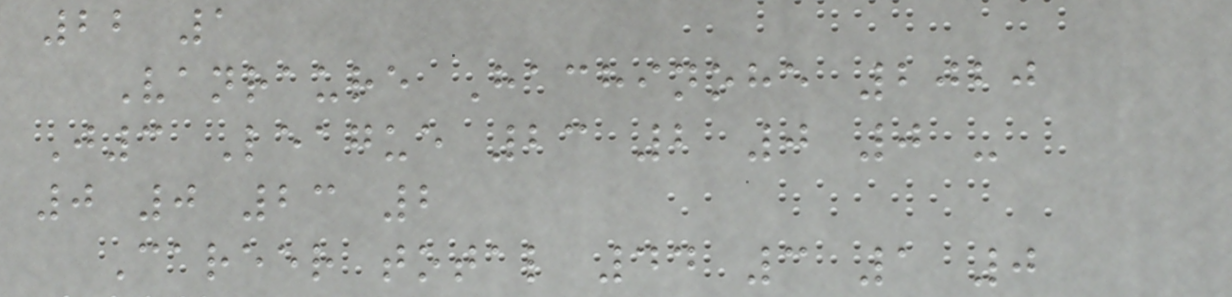22 1
Vanraure Hachinohe 2020
J3 League 23 2 0 0 -
0 0 23 2
Career total 44 3 1 0
